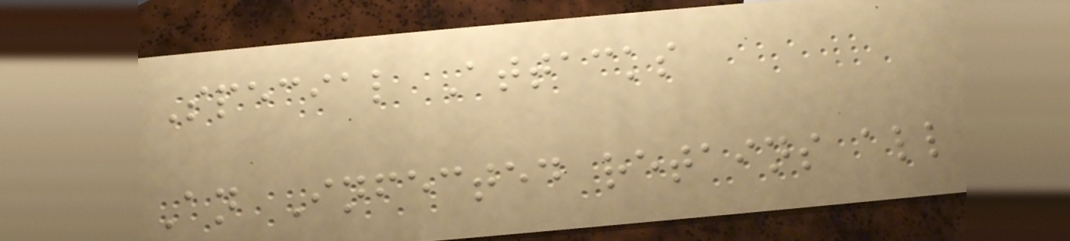Special Attacks
An Infected retains all
